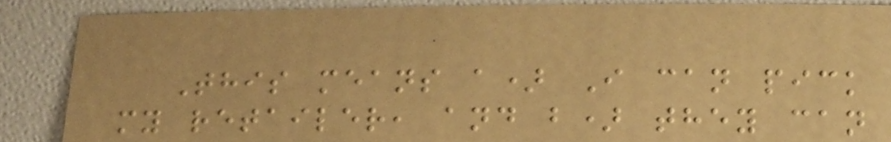This means a) I can pick
my retailer, and b) they can
